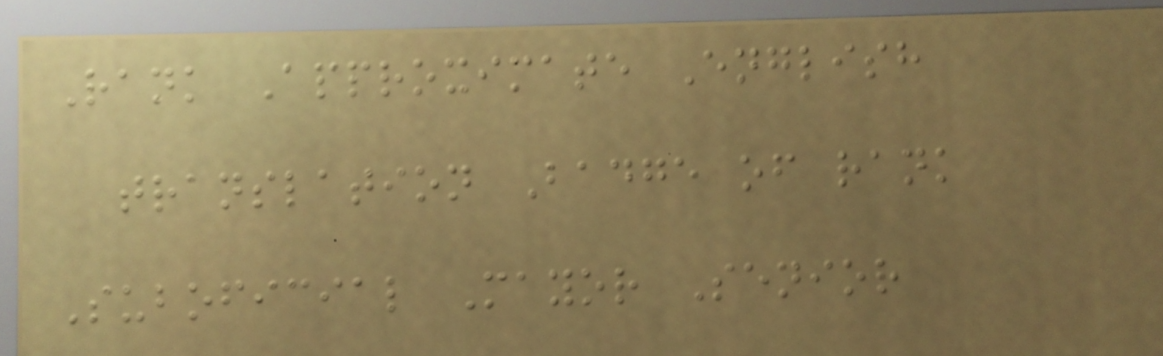Rank Approximate English
translation Badge of rank
Suboficial Mayor Senior
